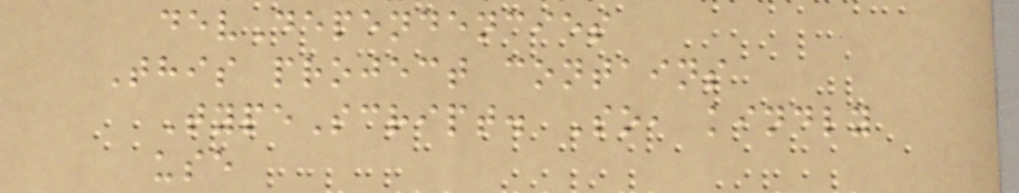devDependencies
This project contains
TypeScript. So, kindly
use
